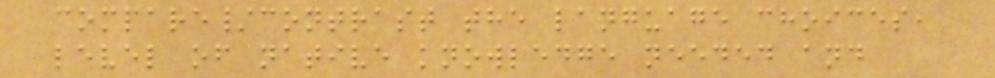compare/contrast the language choices,
level of native knowledge needed and
